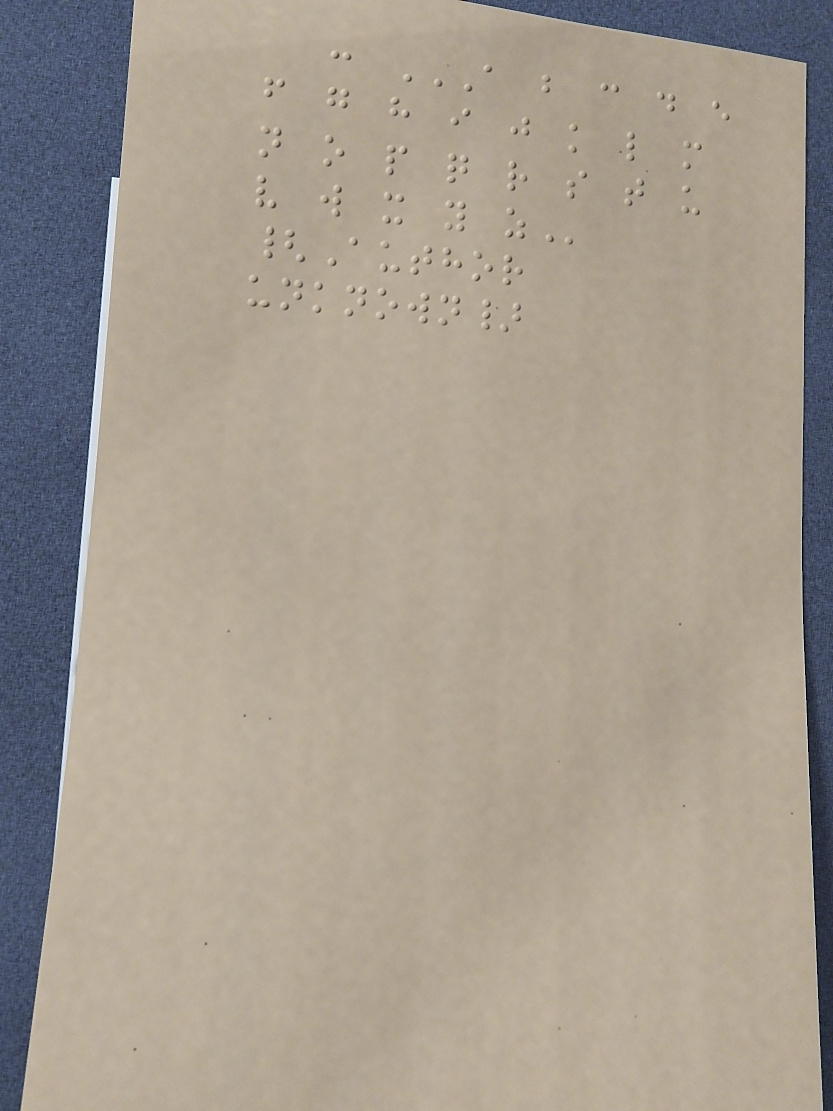: A B C D E
F G H I J K L M
N O P Q R S T U
V W X Y Z
{Author
unknown}
